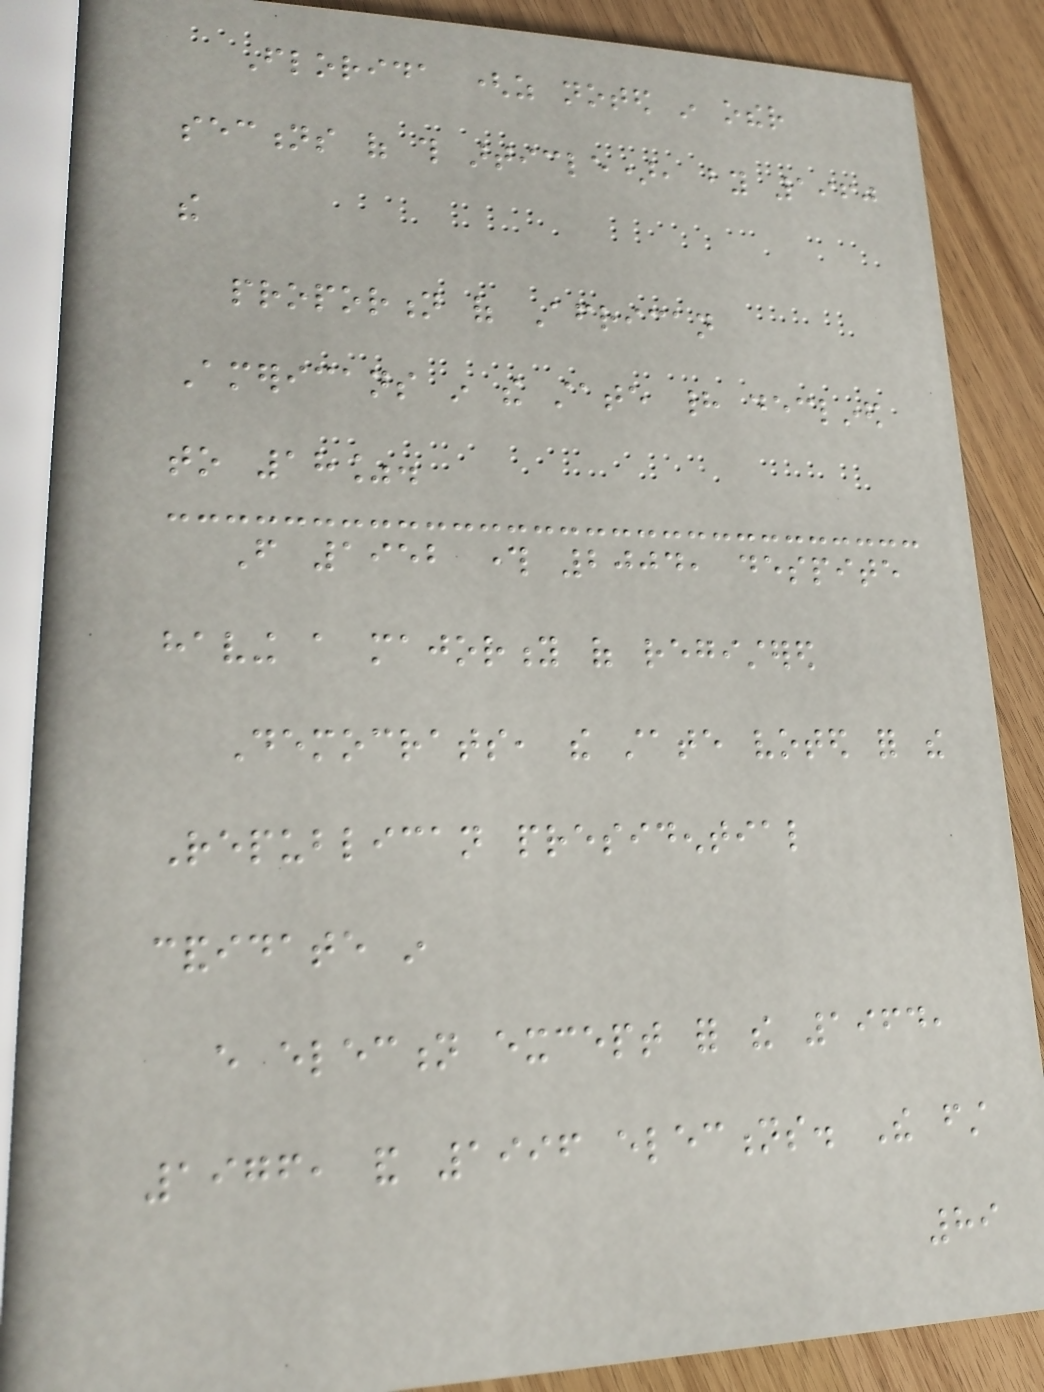Florida (as noted in other
sections of this article), by 1960
the
proportion of African
Americans in the state had declined
to 18%.
From 1952 through 2004, despite
having a majority of registered
Democrats, the state voted for the
Republican presidential
candidate in
every election except for the 1964,
1976, and 1996 elections. The first
89
